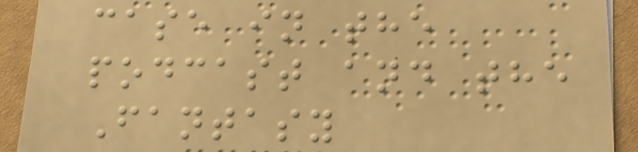case in the
podcast and the
Fantasy
